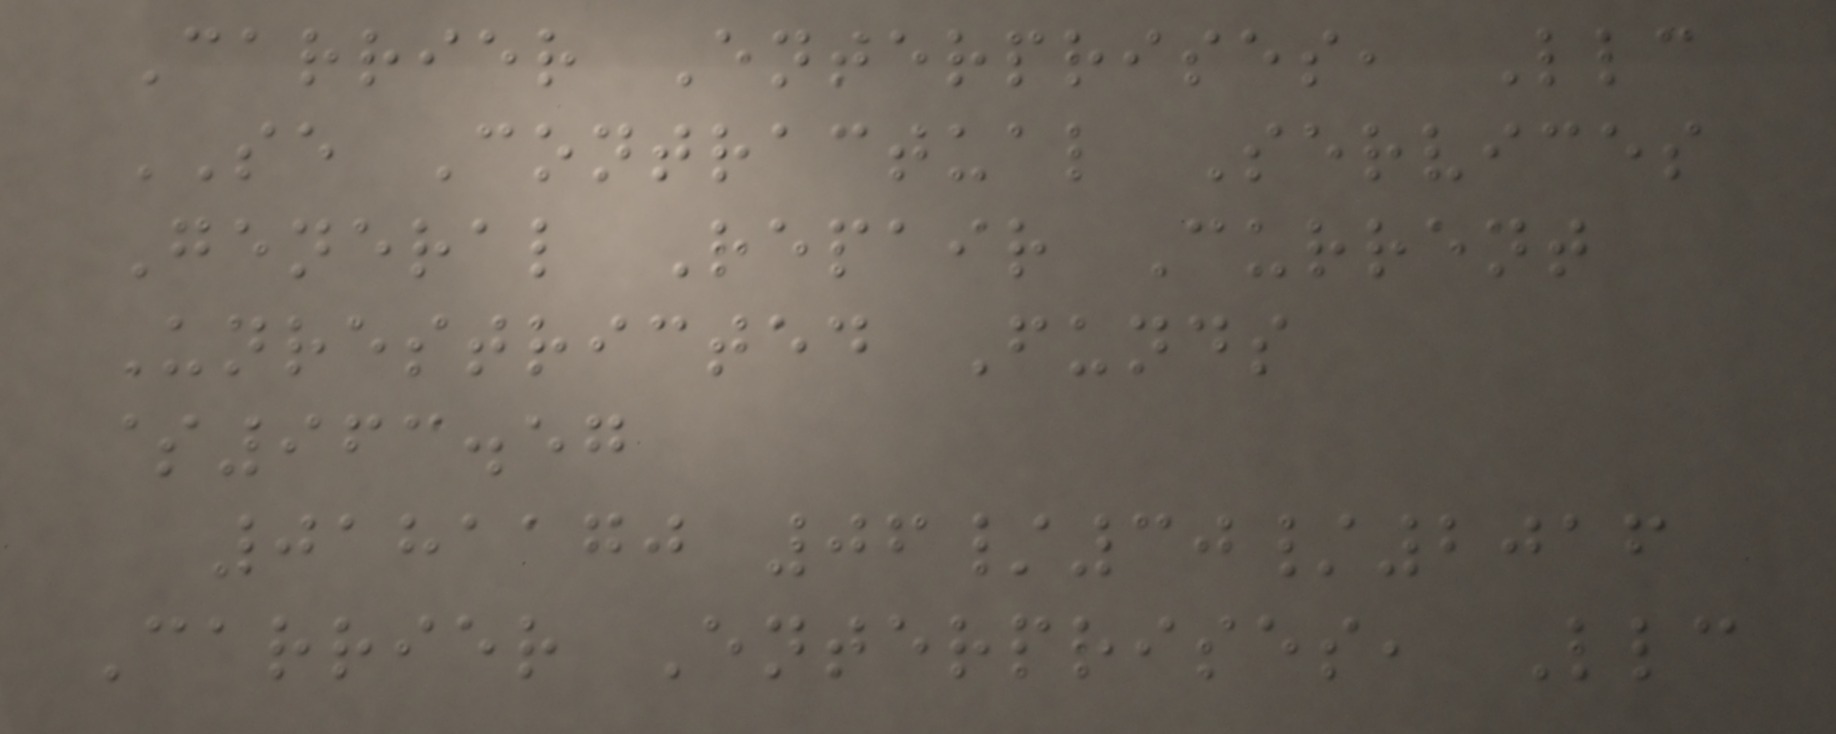Carrier Enterprises, Llc
SE Contractual Services
General Repair Current
Unrestricted Funds
$963.57
0181170 06/30/2016
Carrier Enterprises, Llc
